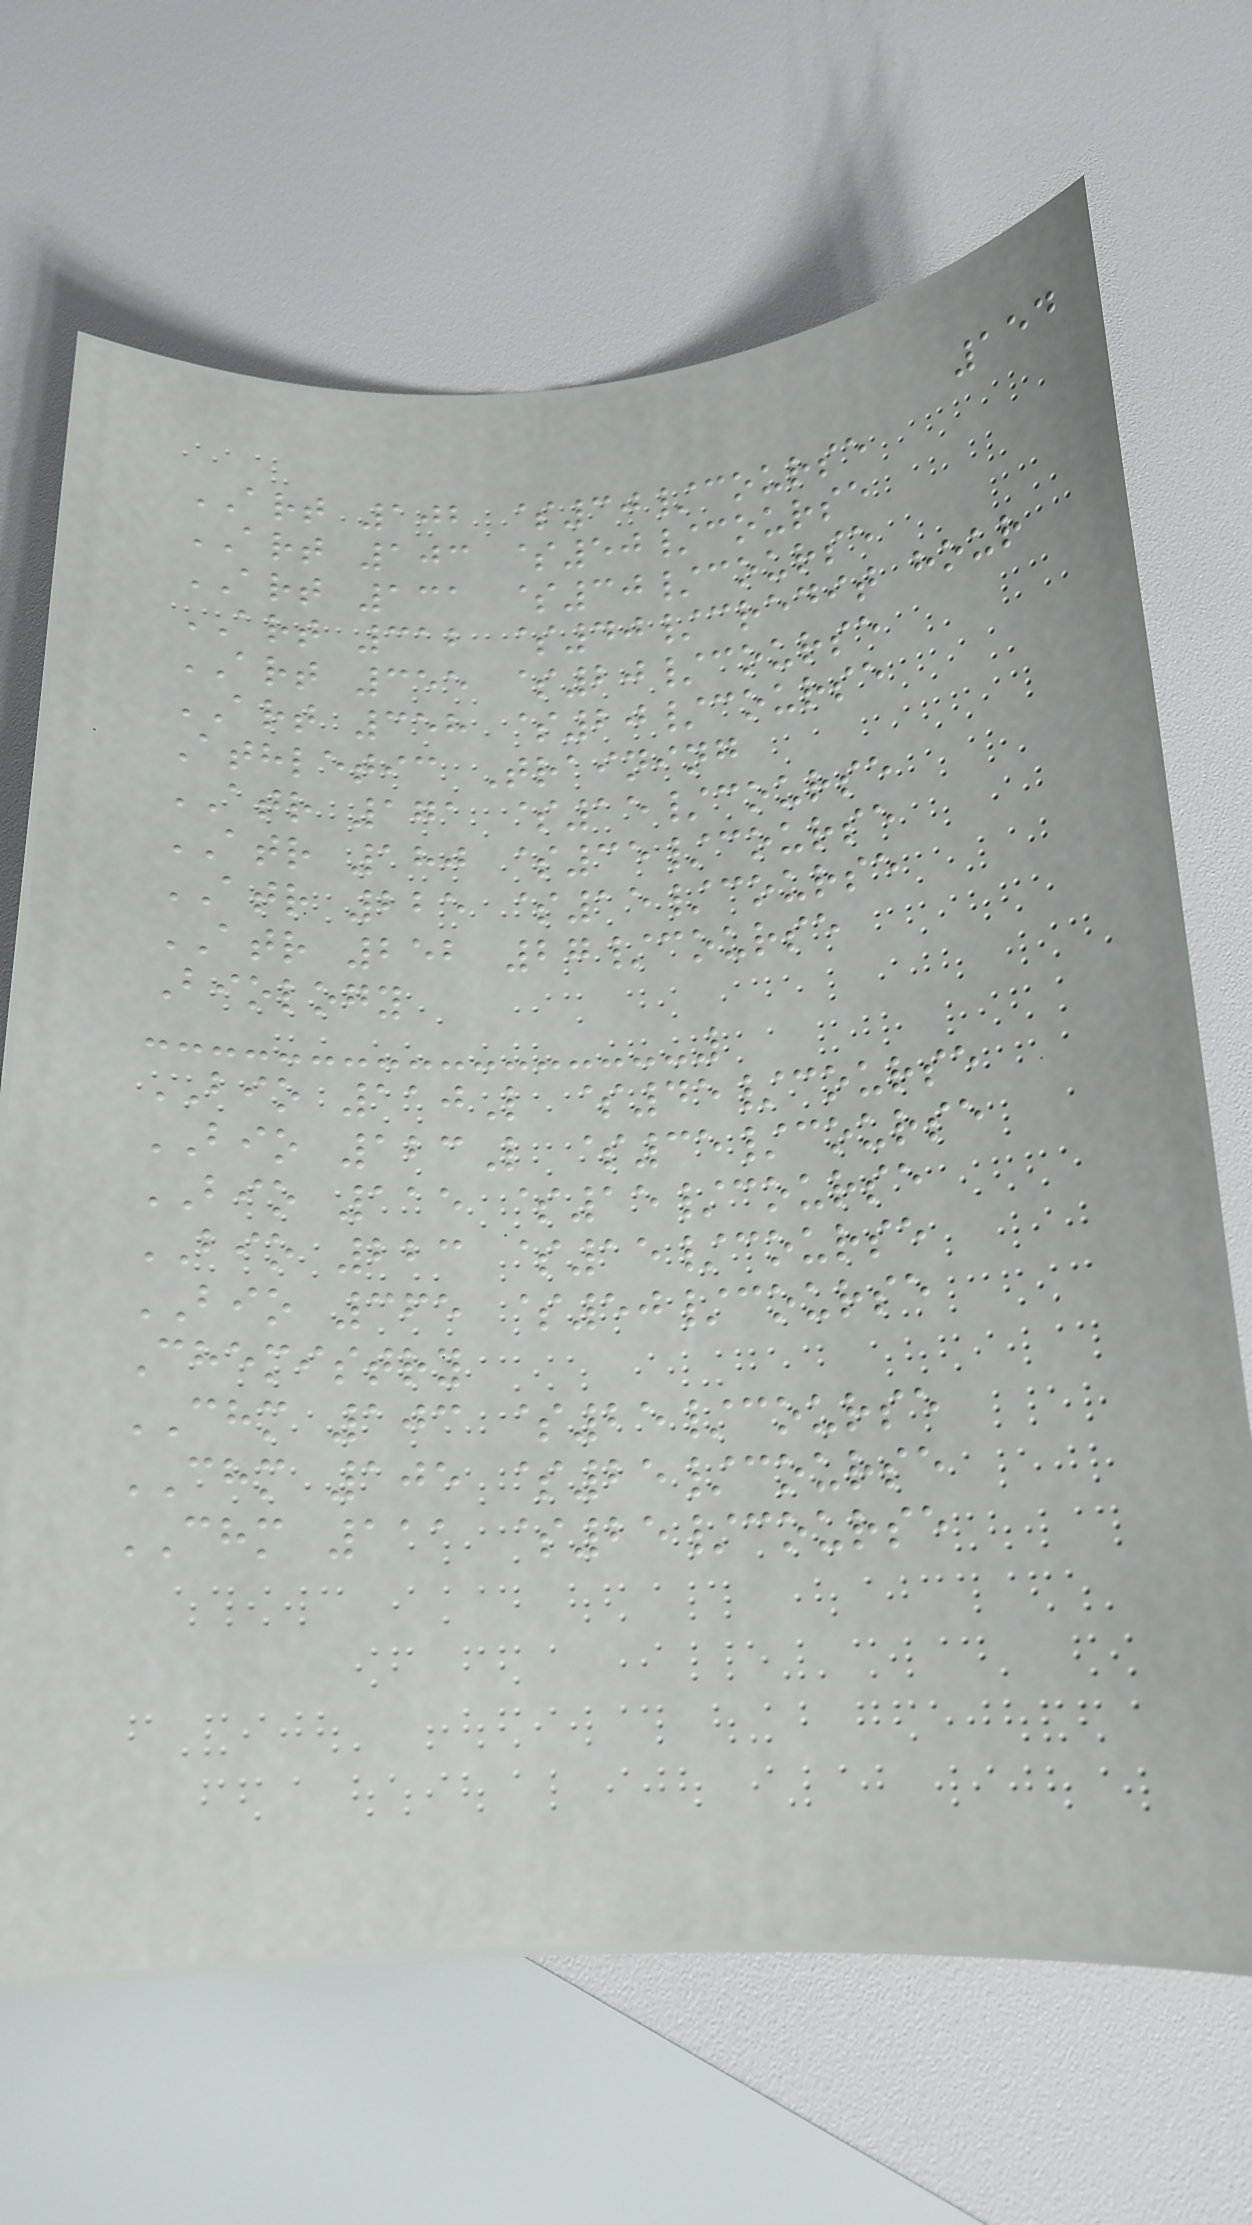154
ART 102 $30/course
ART 103 $50/course
ART 131 $30/course
ART 312 $40/credit hour
ART 355 $20/course
ART 358 $20/course
Athletic Training
ATR 171 $15/course
ATR 180 $35/course
ATR 225 $15/course
ATR 252 27/course
Biology
BIO 110L $45/course
BIO 123L $35/course
BIO 115 $15/course
BIO 223 $15/course
BIO 365 $50/course
Chemistry
CHM 103 $25/course
CHM 105 $25/course
CHM 111 $25/course
